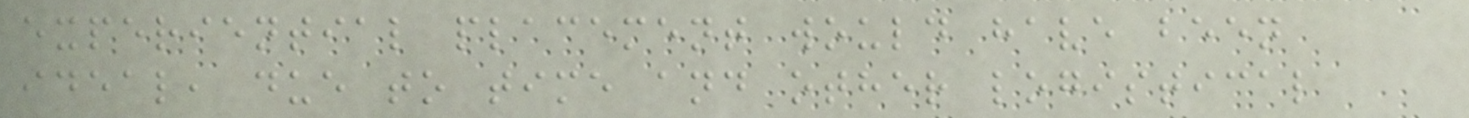experiential placement would have been
ideal, due to time and other logistical
